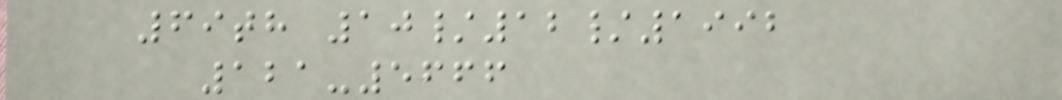69th 10/12/1992
121-5666
